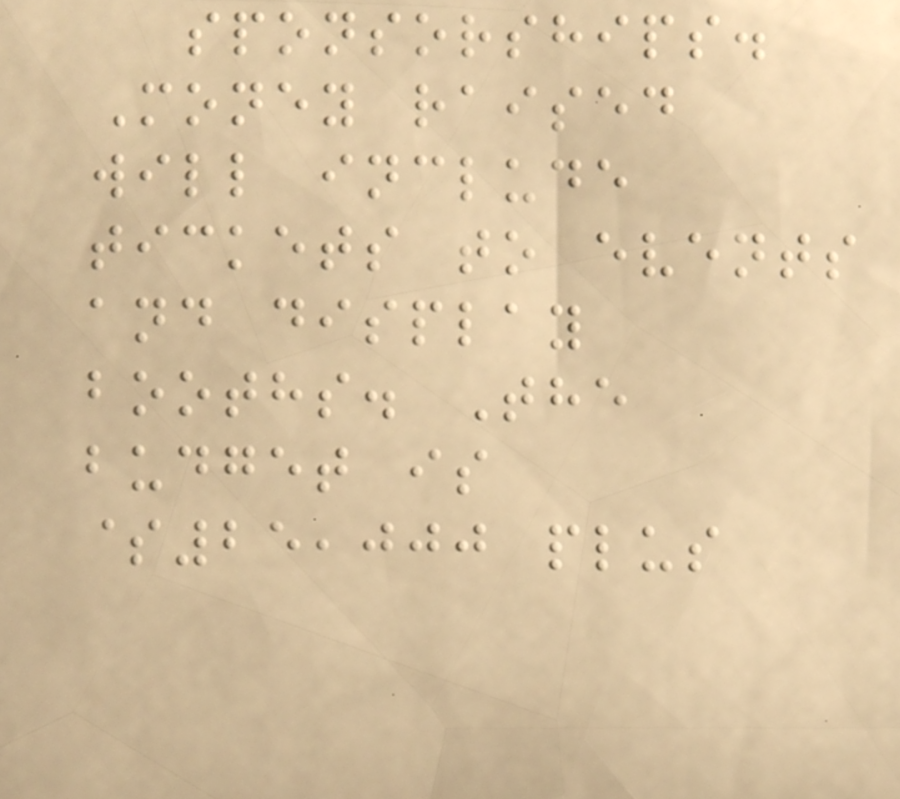sponsorships.
Money raised
will include
tickets to events
and display
booths. The
budget is
$25,000 plus
